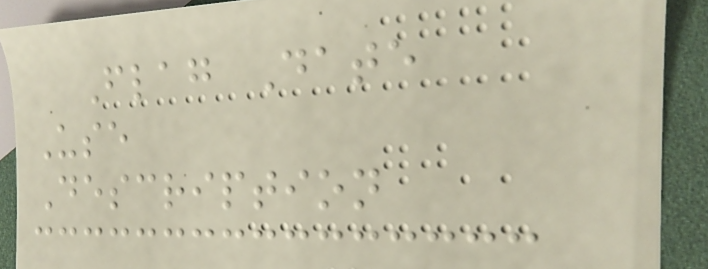Flag Date
Use
Description
